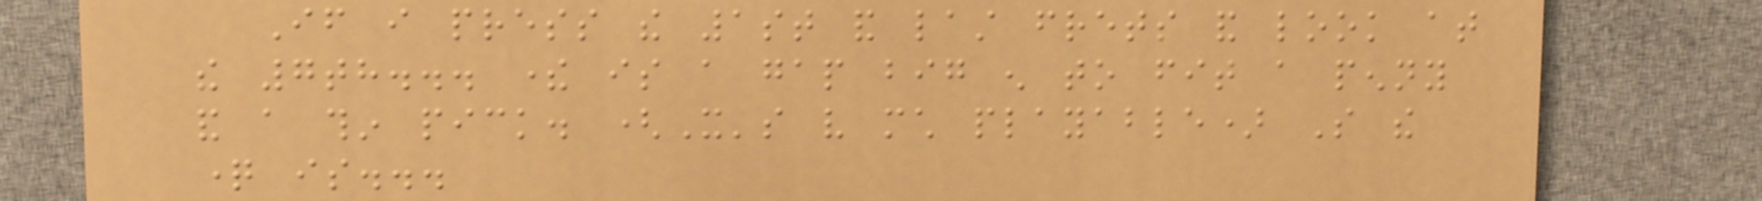If i press the 1st and last frets and look at
the 7th... there is a gap big enough to fit a penny
and a thin pick. (It's very much playable) So the
question is...
